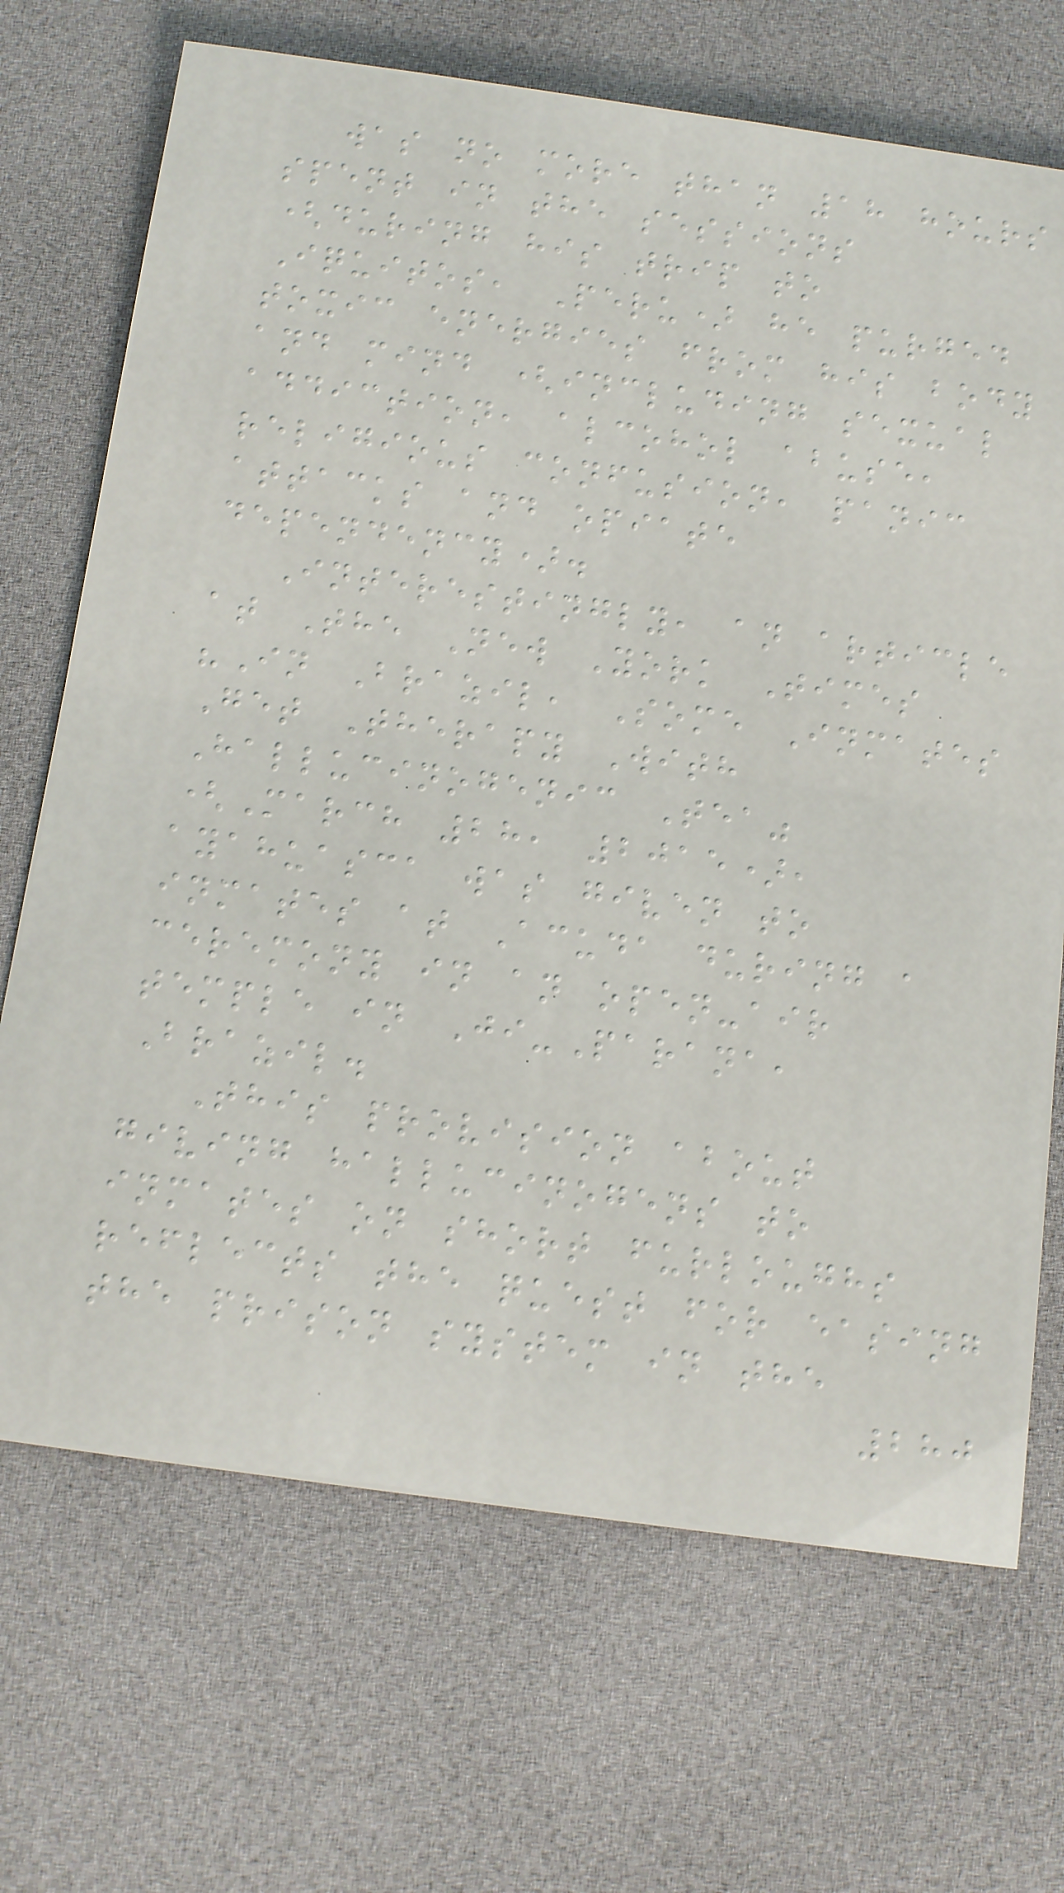was no more than 18 hours
spent in the sessions
(during his trip to
Iquitos, Peru) he purged
toxic energies from his body
and mind (including sexual
addiction, alcohol abuse,
religious confusion, panic
attacks and opiate
dependency).
Interestingly, an article
at The New York Times
"In Brazil, Some Inmates
Get Therapy With
Hallucinogenic Tea"
(March 28, 2015),
ayahuasca was given to
inmates at Acuda during a
ceremony in an open-air
temple in Ji-Parana,
Brazil.
This provision about
giving hallucinogens to
inmates on short furloughs
reflects the quest for easing
the prison system in the
280
